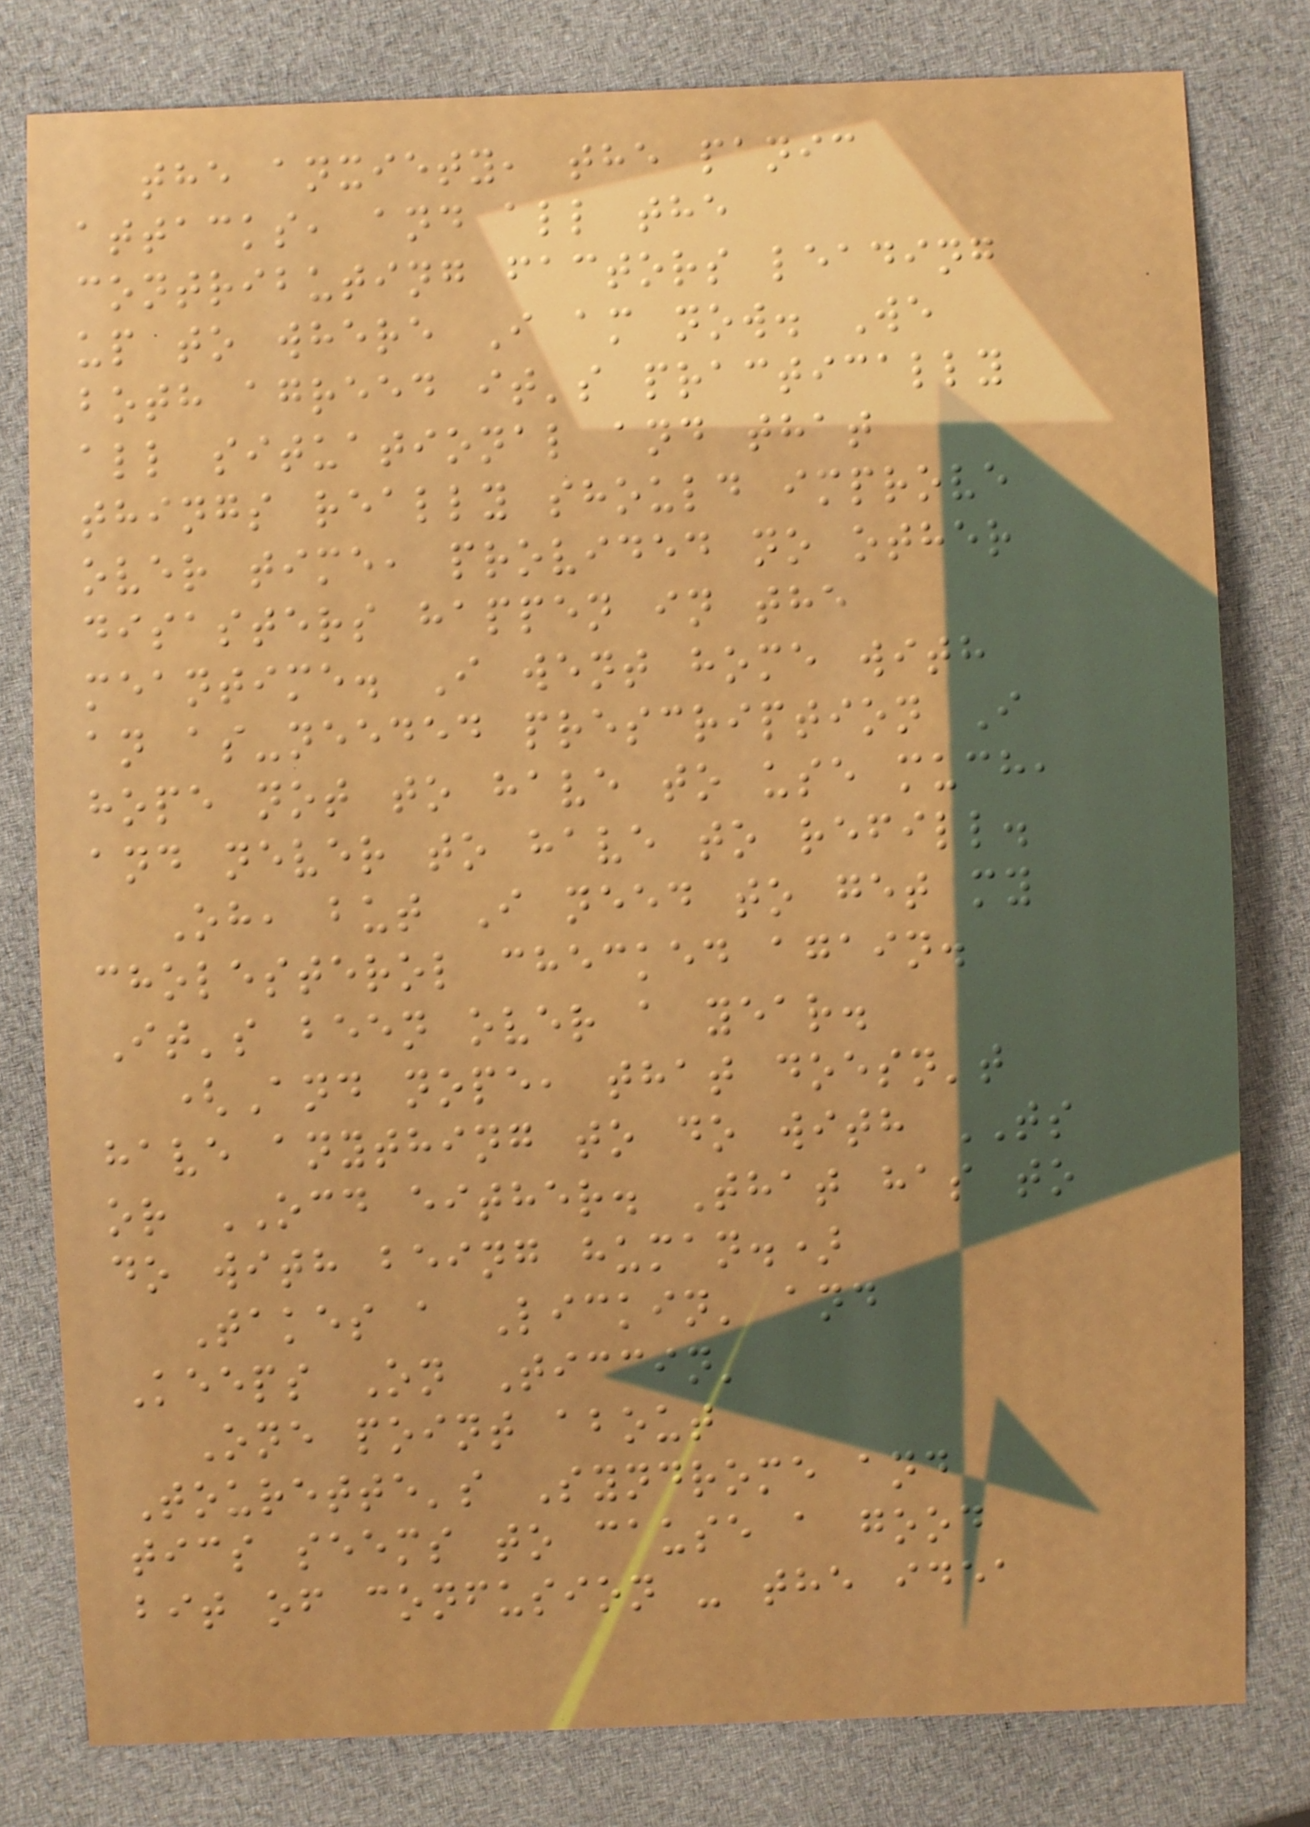the anxiety, the panic
attacks, and all the
contributing factors leading
up to where I am now. We
both agreed it's practically
all situational and that
things really should improve
over time, provided no other
disasters happen in the
meantime. I went home with
an as-needed prescription I
hope not to have to use much,
and never to have to refill.
Oh, but I need to get my
cholesterol checked again.
It's been over a year.
(And nope, that doesn't
have anything to do with TS
or OCD either. That has to
do with being human.)
Takes a Lickin' and
Keeps On Ticcin'
One point about
Tourette's Syndrome and
tics seems to cause a good
bit of confusion - the idea
